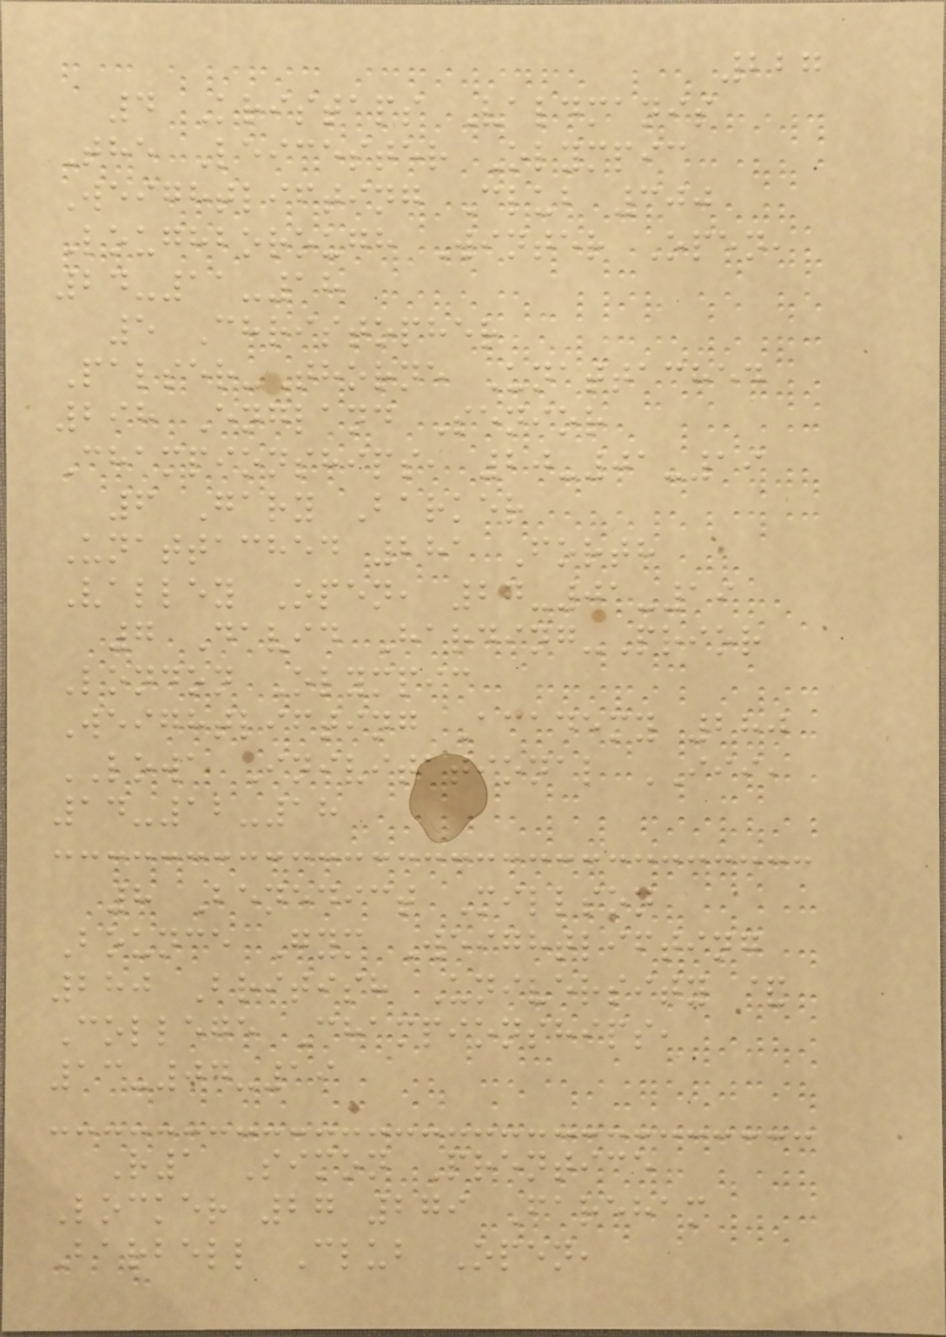227
4 Kristaps Valdmanis
The Leicester Olympic
Weightlifting Club 300
Loughborough Winter Open,
24-11-18
5 Christopher
Palser-Thorne Unattached
298 England Senior
Championships, 20-01-19
6 Gary Barker
Unattached 281 Forth
Valley Open, 27-01-19
7 David Harding-Prior
London Olympic
Weightlifting Academy 280
LOWA Inivitational III,
14-12-18
8 Benedict Millson
Bounce Gym Weightlifting
280 British University &
College Championships,
13-04-19
R1 Simon Prentice
Locker 27 279 Fareham
Barbell Club Open,
